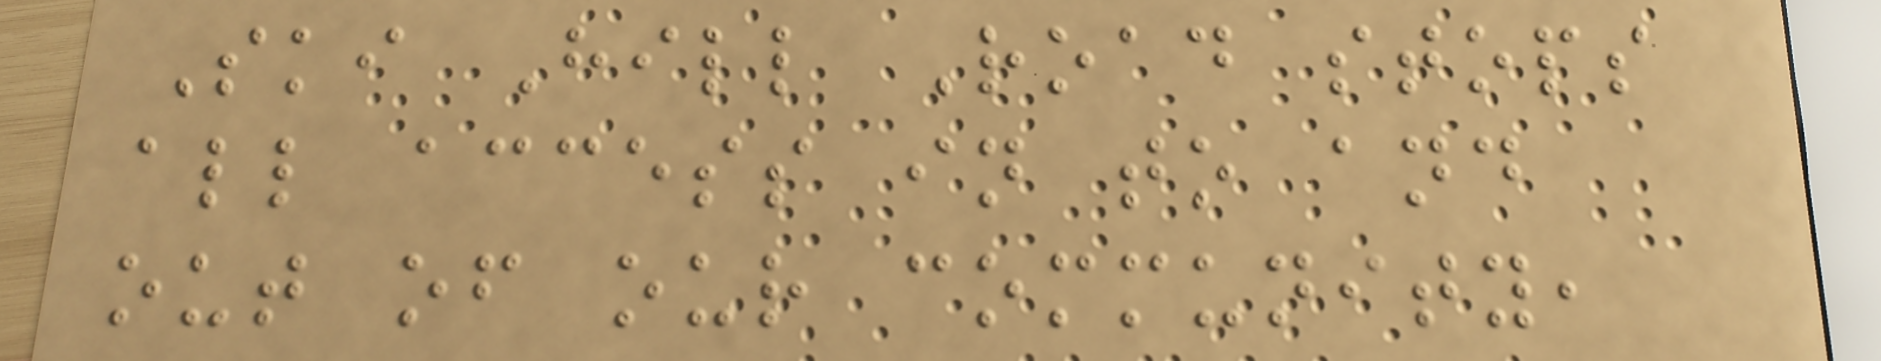Ski Hill Road stops
all access in to and
out of our community,
